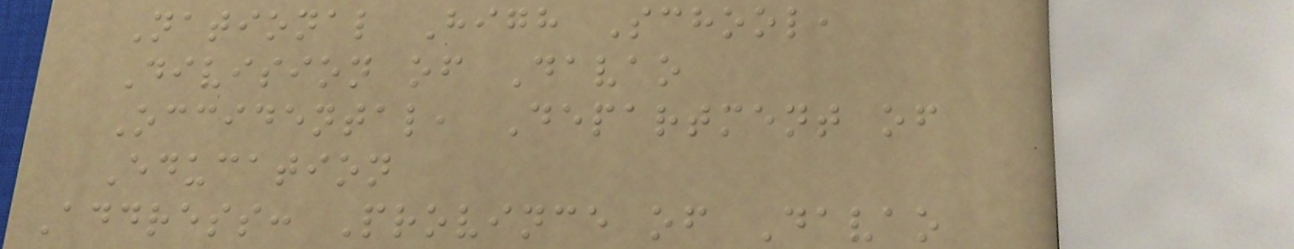National High School,
Division of Davao
Occidental, Department of
Education
Address: Province of Davao
